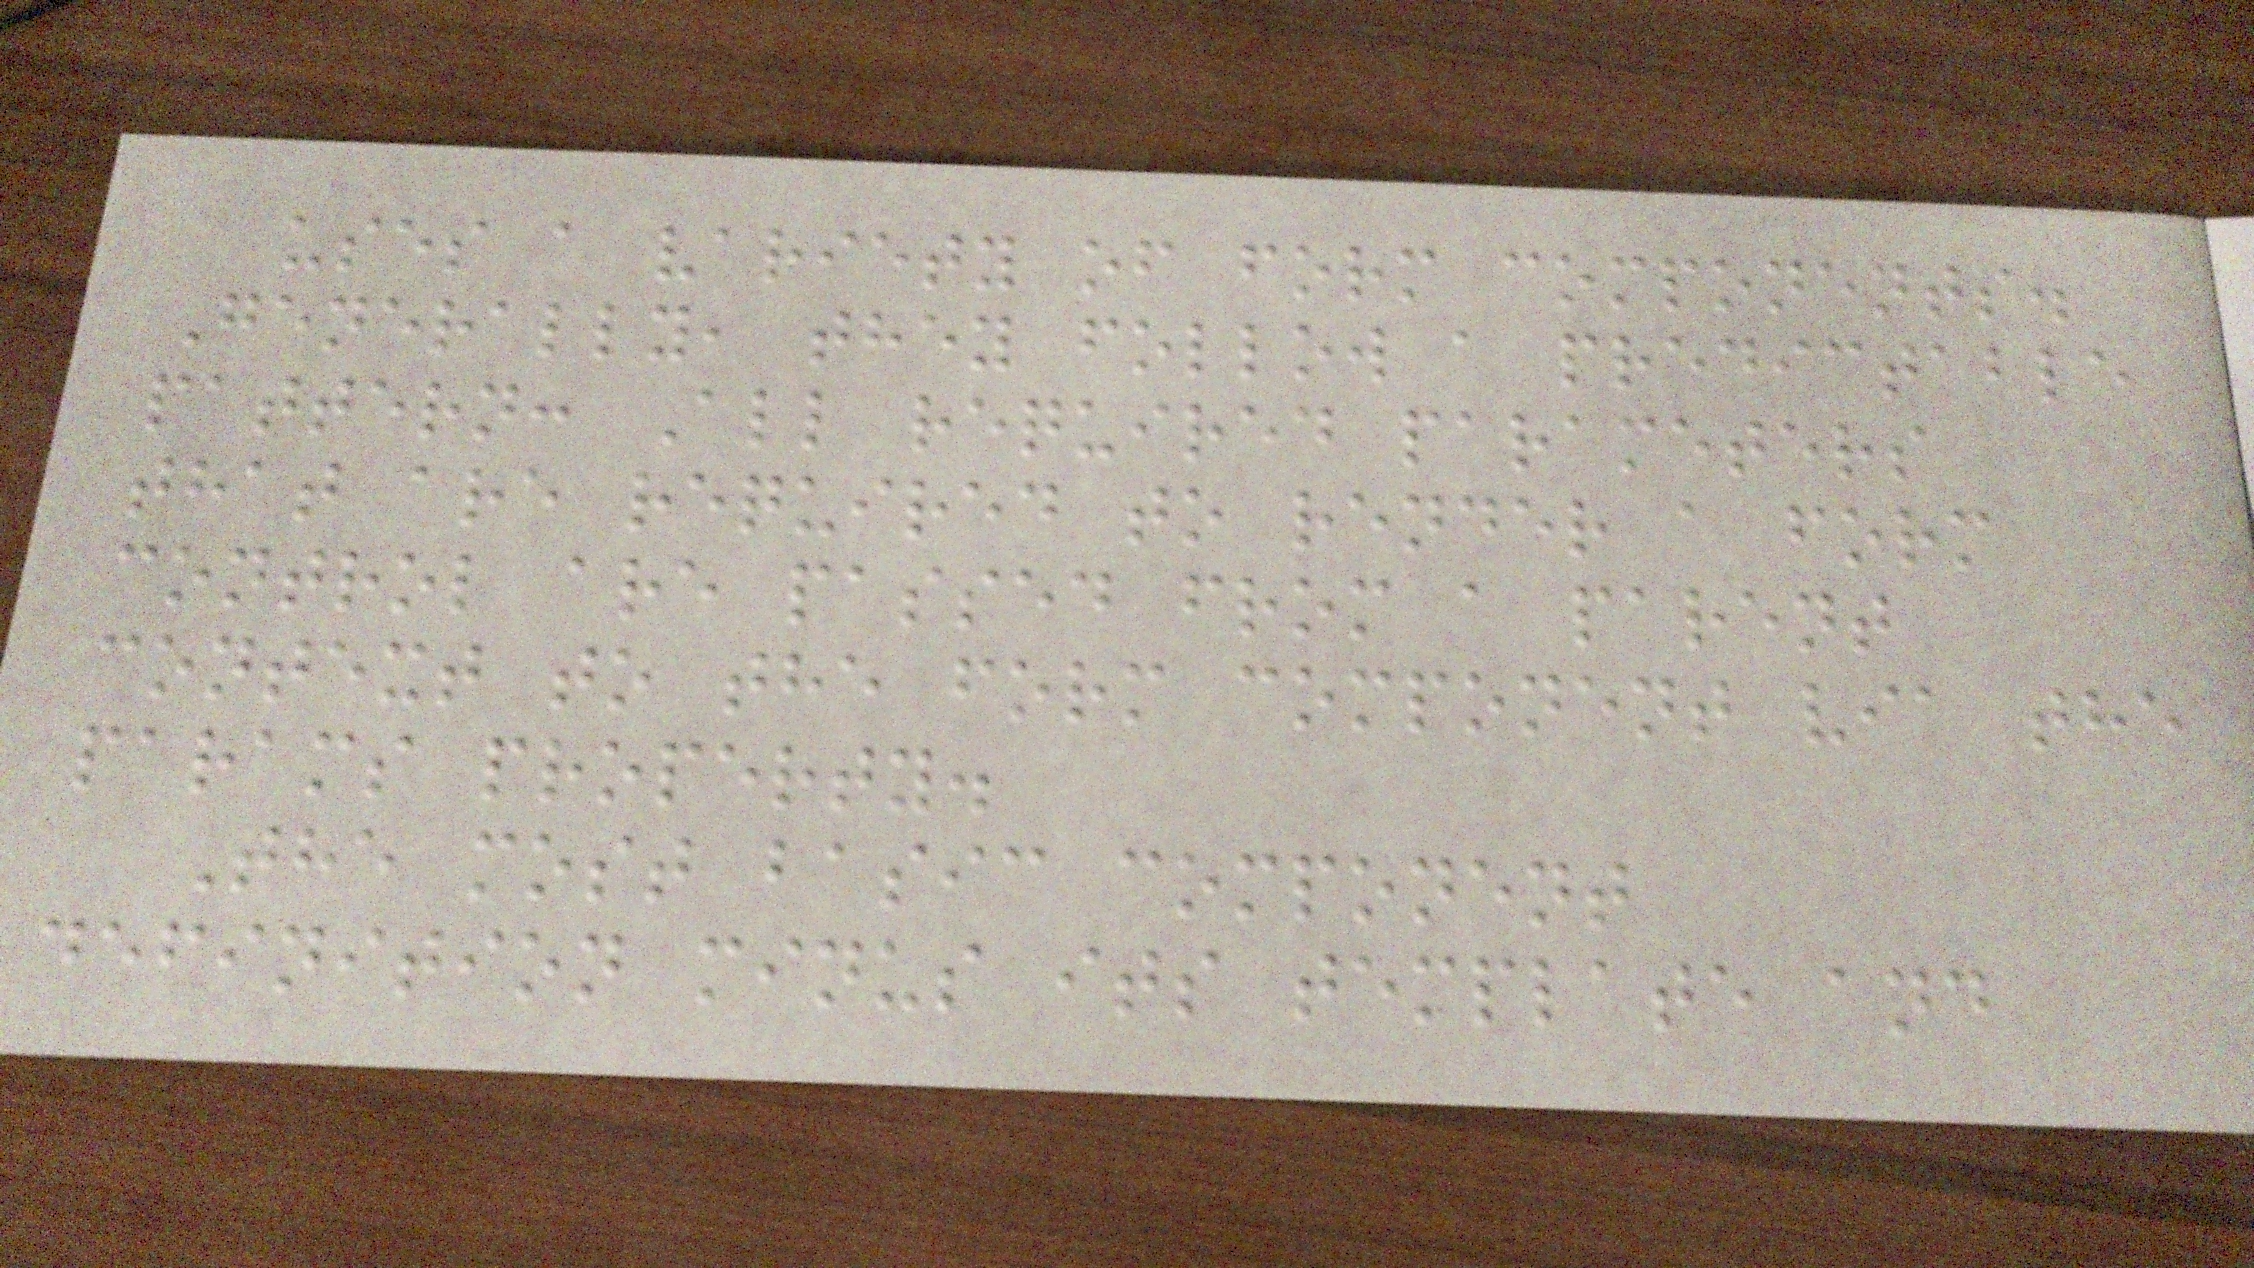uses a variety of form components.
Generally, they follow a predictable
pattern: All required parameters
that are required to render a form
control are passed from a parent
context to the form component via the
params property.
The most basic component
definition minus its template and
